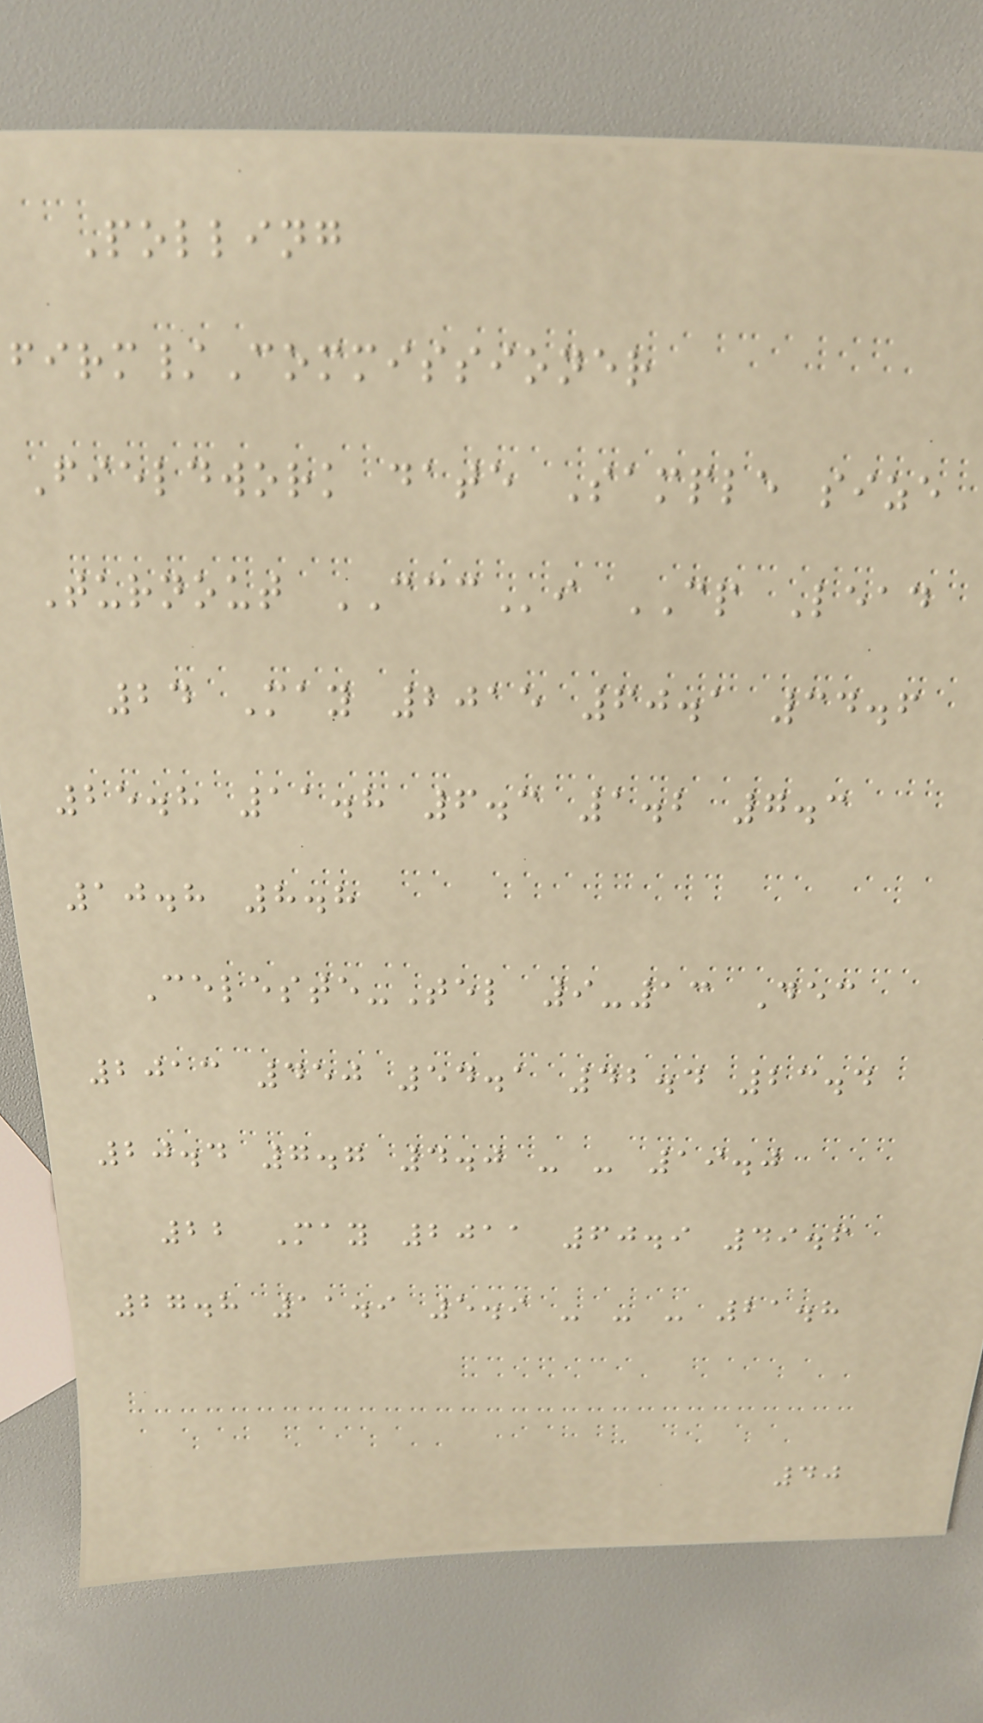Polling
firm/Commissioner
Fieldwork date Sample size
Turnout CCCi CP Lead
24 May 2015 60.1 34.6
25.8 11.8 6.3 1.2 7.3
10.8 8.8
Celeste-Tel 9-13 Dec
2013 450 54.1 42.4 23.4
20.4 7.7 4.0 - - 19.0
22 May 2011 60.9 49.6
27.8 11.9 5.9 - - - 21.8
40
